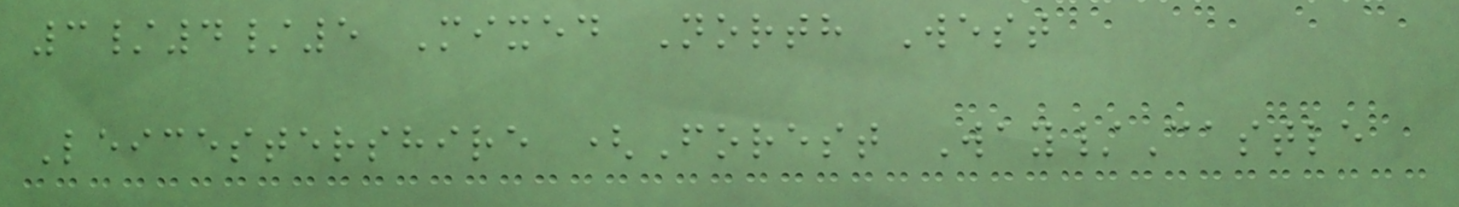3/4/5 Mixed North West
Leicestershire (Forest Way/Castle
